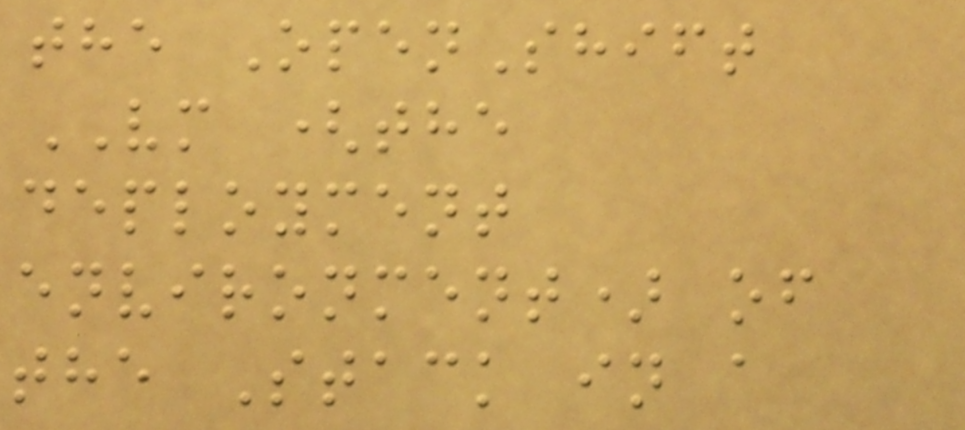the OpenShift
VM (the
deployment
environment) of
the Stack in a
